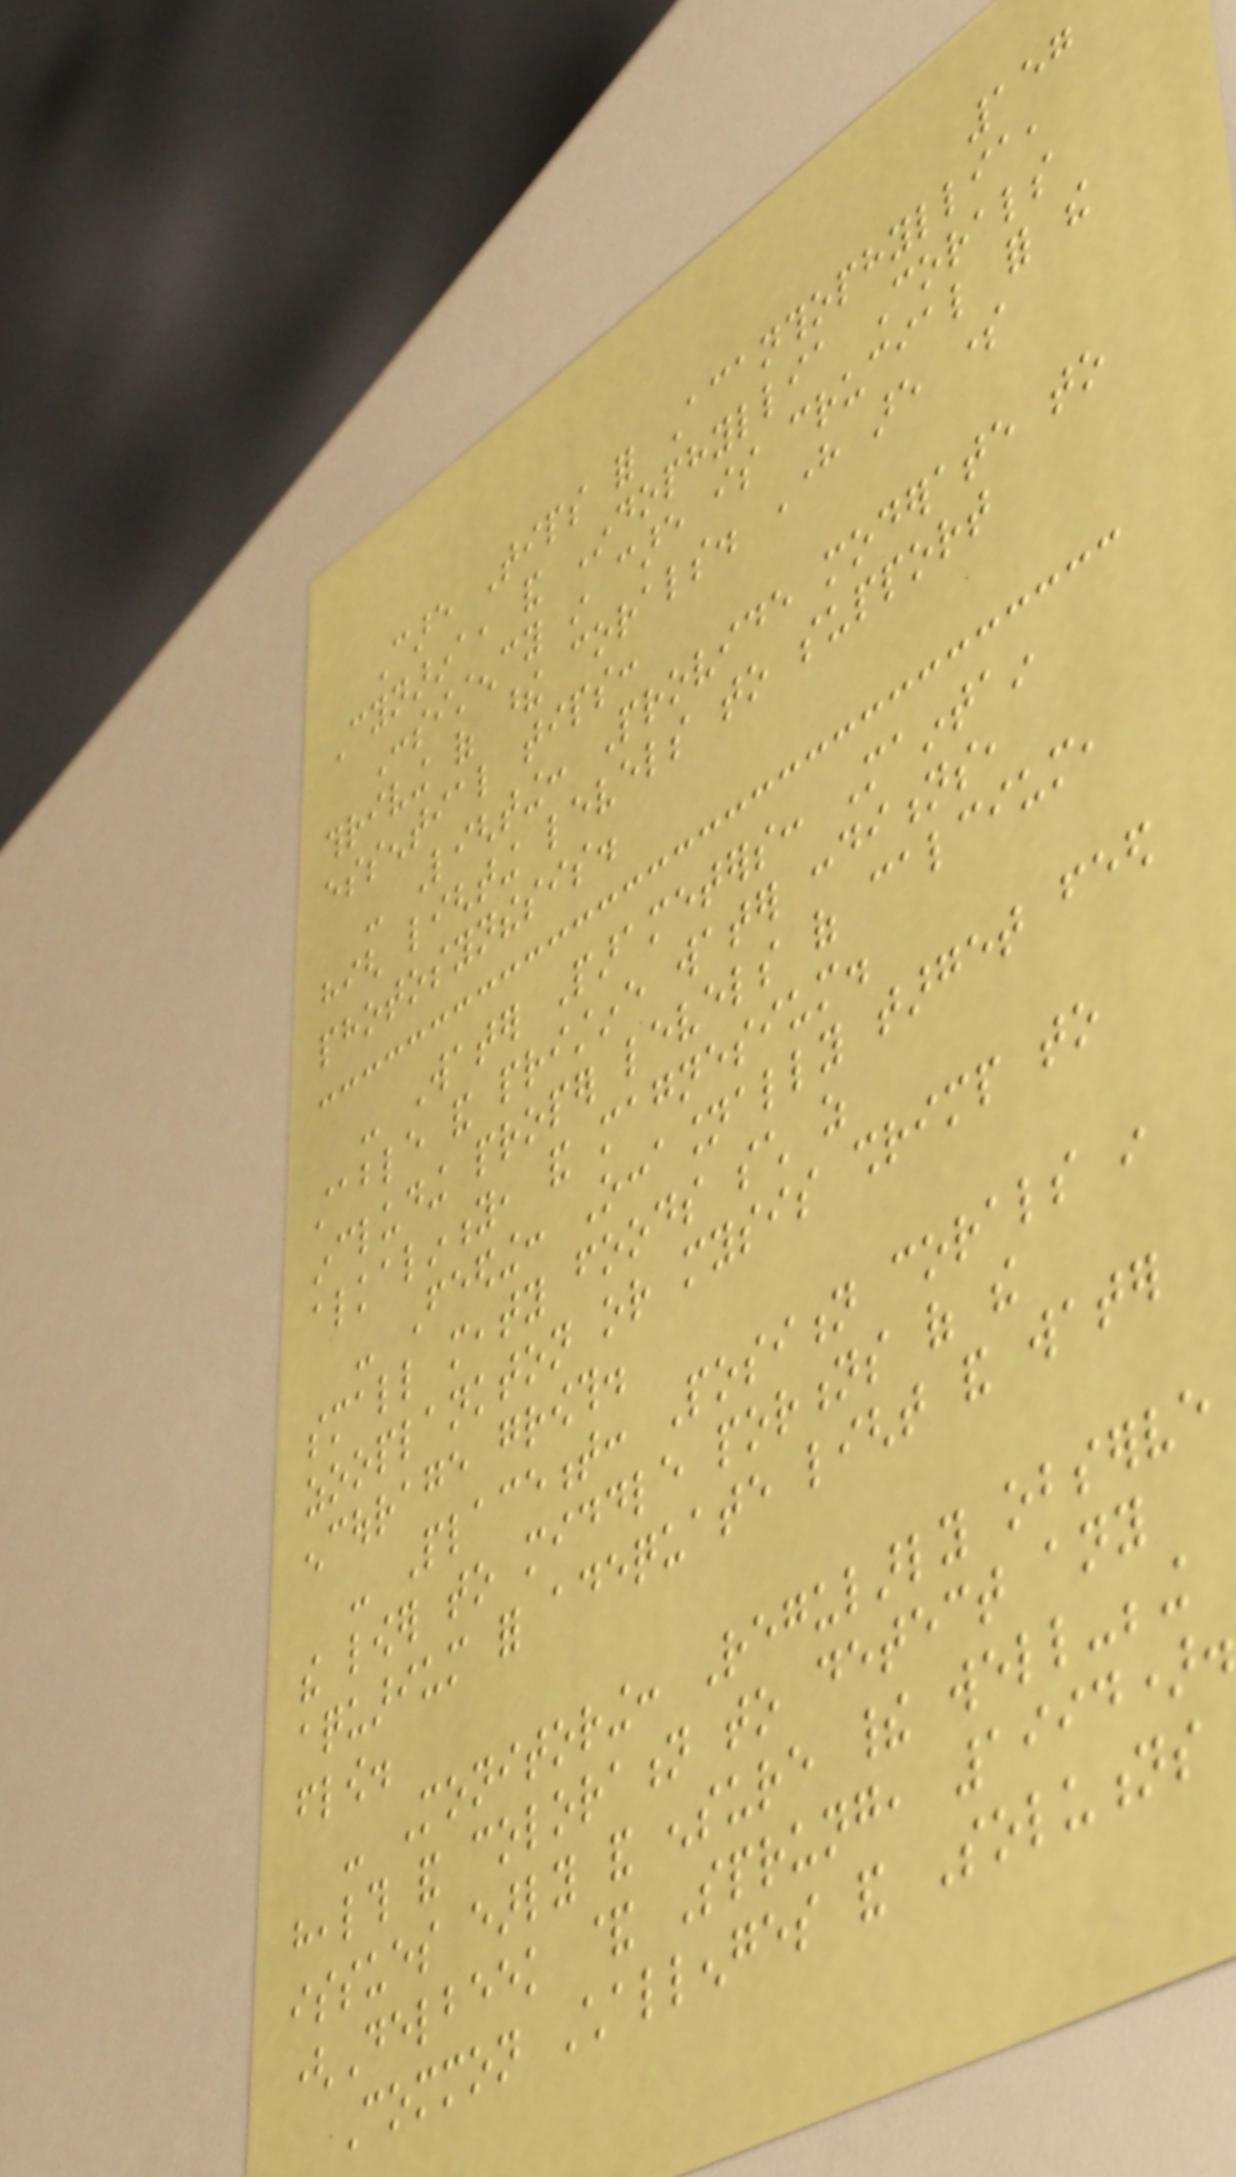157
Care Tips for Acanthophyllia,
Cynarina, and Indophyllia Corals
Consistency in care is crucial for the
thriving of these corals. Here are some
essential tips:
- Lighting: Provide moderate to
high lighting levels to support
photosynthesis.
- Water Parameters: Maintain
stable and pristine water conditions,
including proper levels of calcium,
alkalinity, and magnesium.
- Feeding: Occasionally target feed
small meaty foods such as
zooplankton or mysis shrimp to
encourage growth.
- Placement: Position corals in
the lower to middle portions of the
aquarium for adequate light and water
flow.
- Monitoring: Regularly observe
health and coloration to detect any
issues early and ensure their well-being
(Delbeek & Sprung, 1994).
Common Challenges and Solutions
